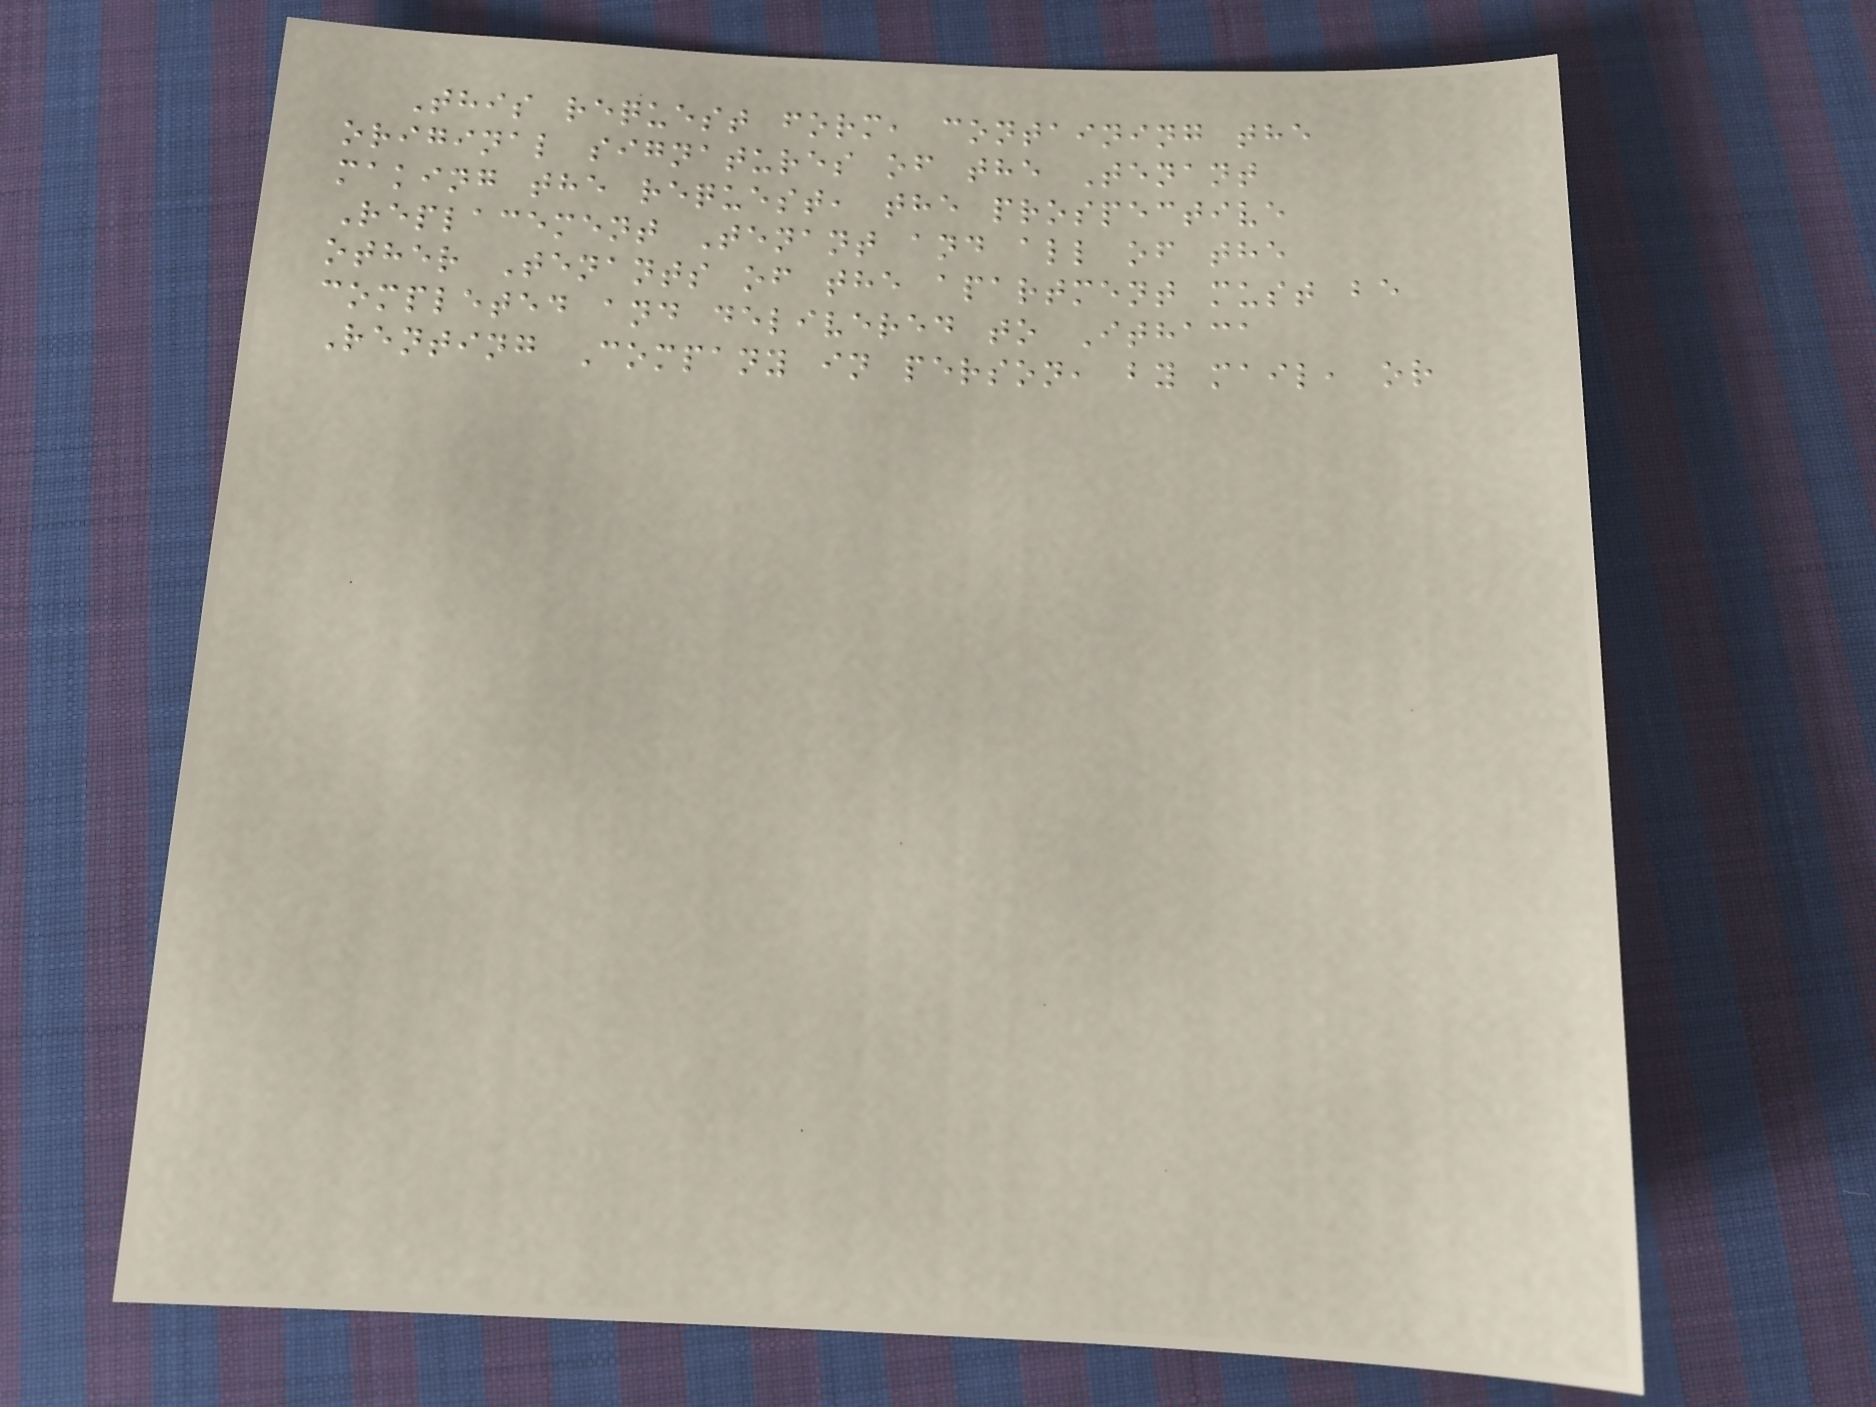This request form, containing the
original signatures of the Tenant
making the request, the prospective
Replacement Tenant and all of the
other Tenants of the apartment must be
completed and delivered to Ithaca
Renting Company in person, by mail, or
